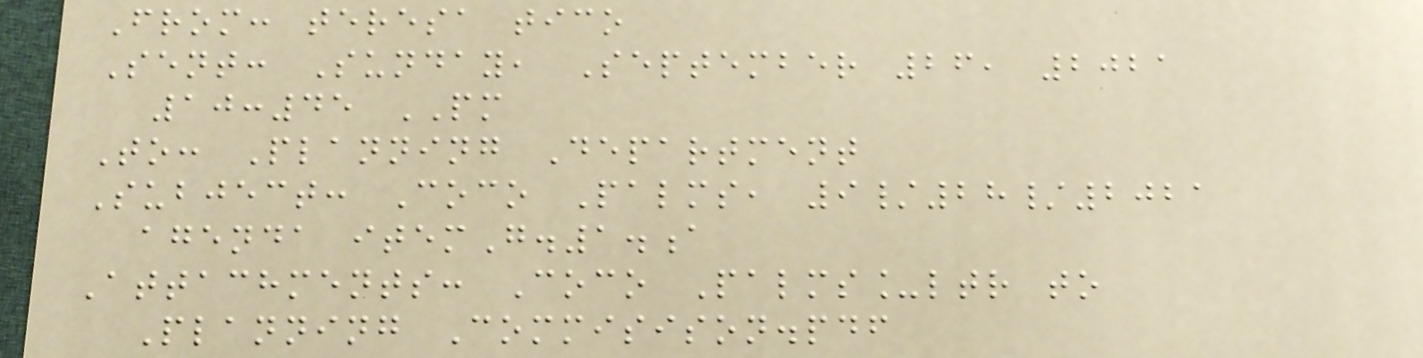From: teresa tico
Sent: Sunday, September 26, 2021
10:45 PM
To: Planning Department
Subject: Coco Palms, 9/28/2021
agenda itemG.1.a
Attachments: Coco Palms_ltr to
Planning Commisison.pdf
